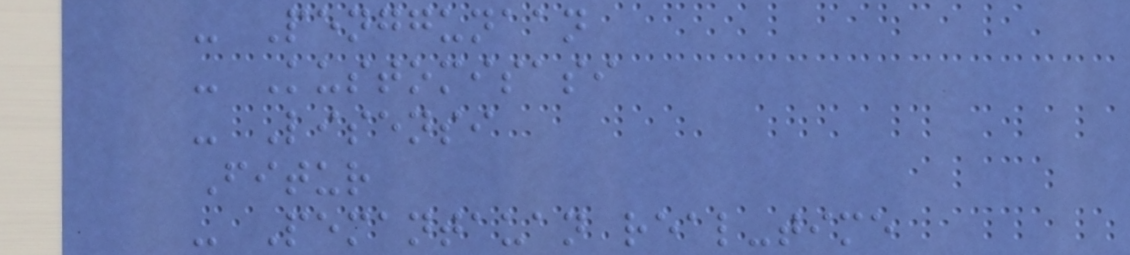- Penggunaan
- Kustomisasi
- Lisensi
Fitur
- Pemantauan real-time
